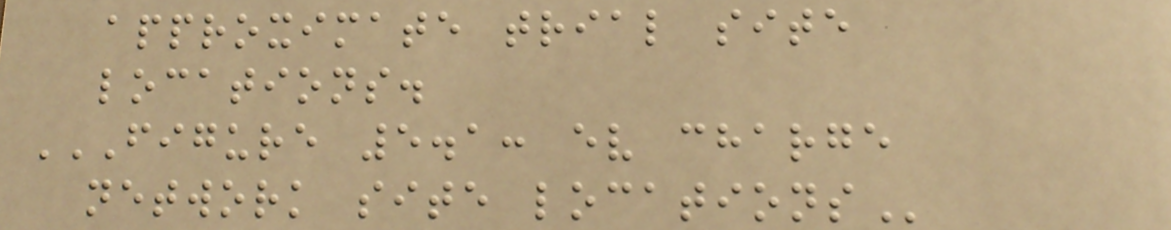approximate trial site
locations.
FIGURE 5.1: EV CHARGE
NETWORK SITE LOCATIONS
